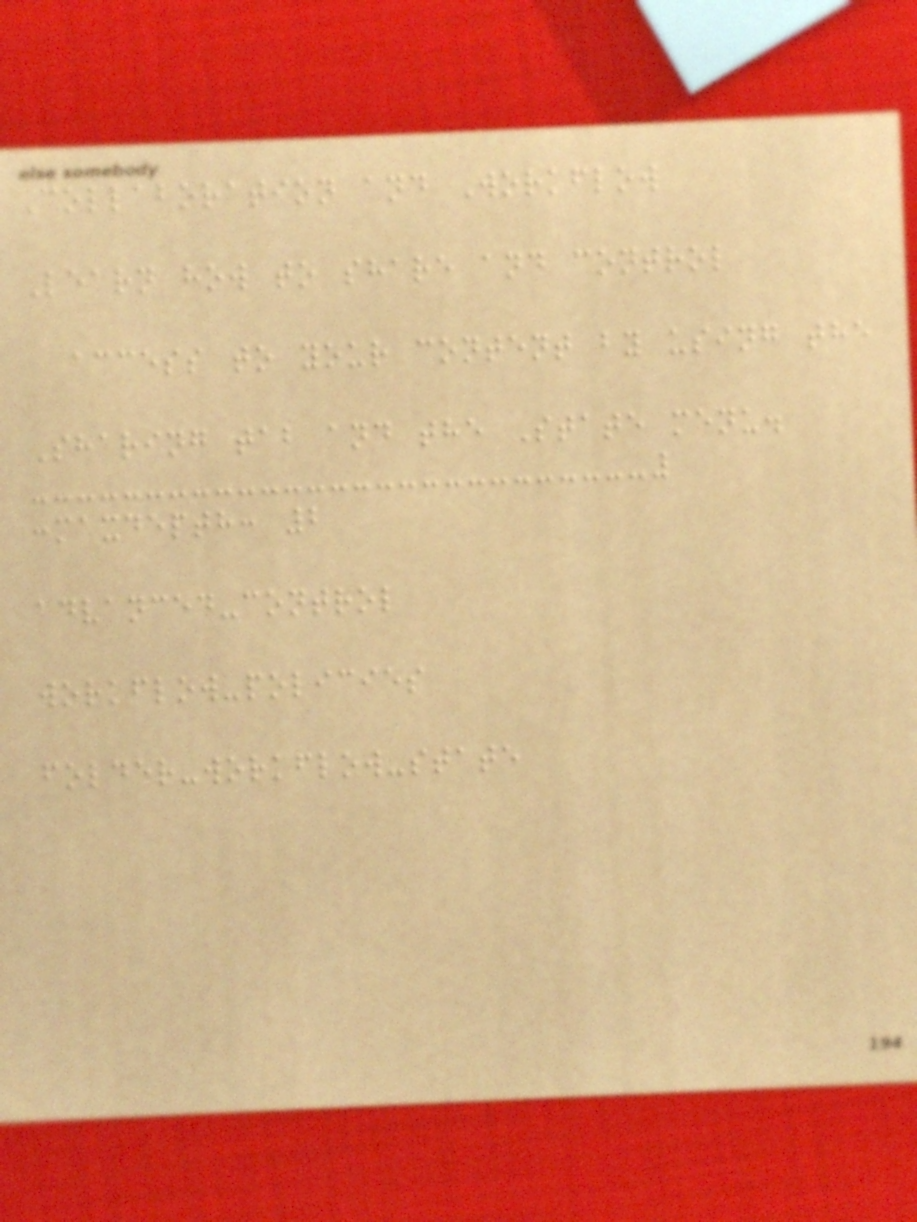Collaboration and Workflow
Learn how to share and control
access to your content by using the
Sharing tab and the State menu.
:maxdepth: 2
advanced-control
workflow-policies
folder-workflow-state
